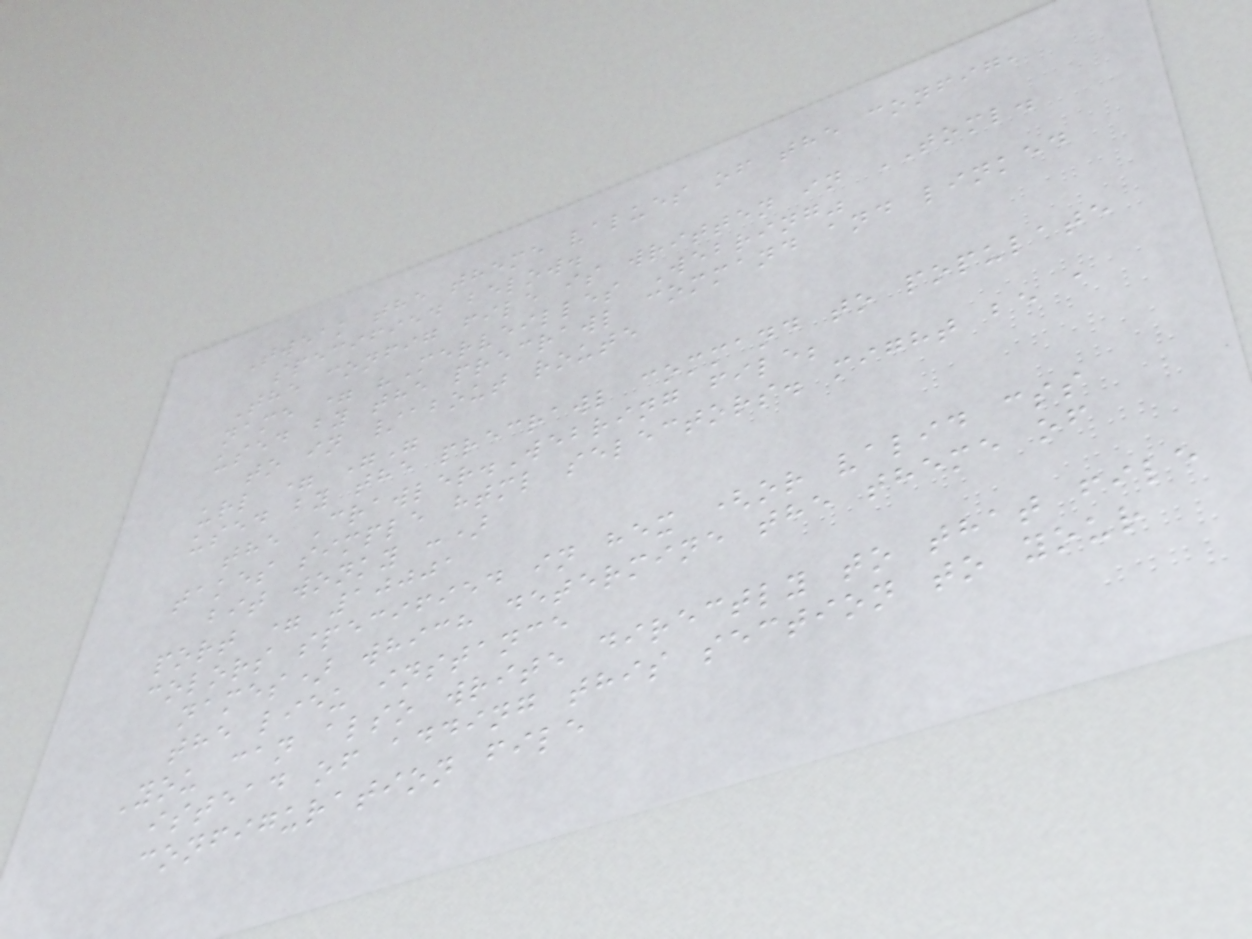Tweak the theme values of the config,
specified below.
The config file is written in TOML.
name = "Merveilles Webring"
used by the precrawl command and linked
to in /about route
url = ""
used by the precrawl command to populate
the Crawler.Webring file;
takes simple html selectors. might be a
bit wonky :)
port = 10001
colors specified in hex (or valid css
names) which determine the theme of
the lieu instance
You can also write directly to that file
istead of adding this section to your
configuration file
